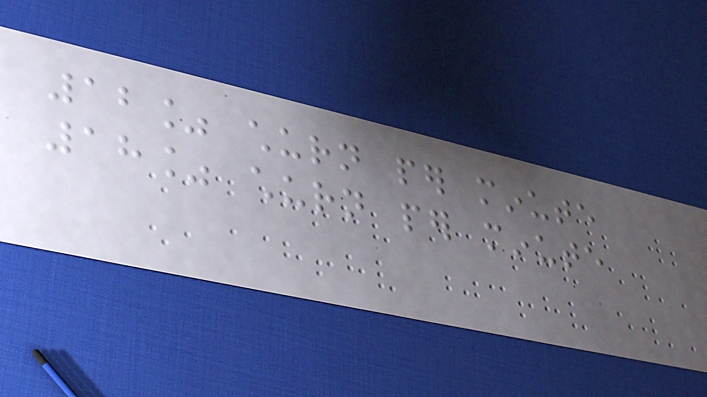12% churn per minute
18% churn per minute
